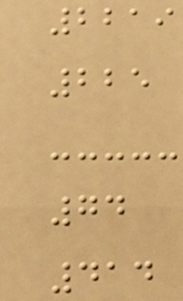2219
225
74
414
